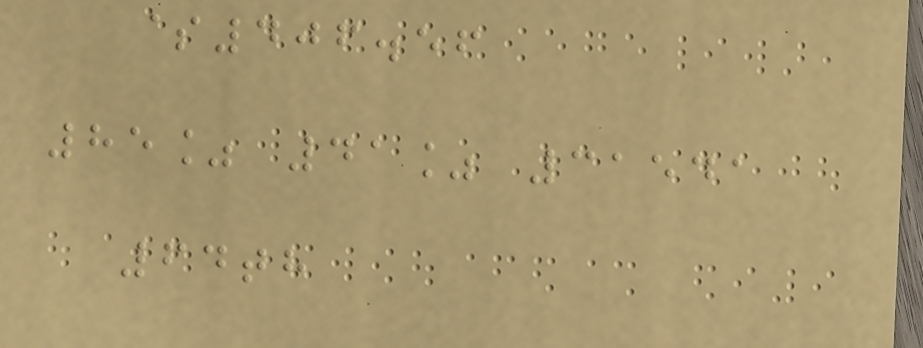$406.56
85% 41% 31541
64th
